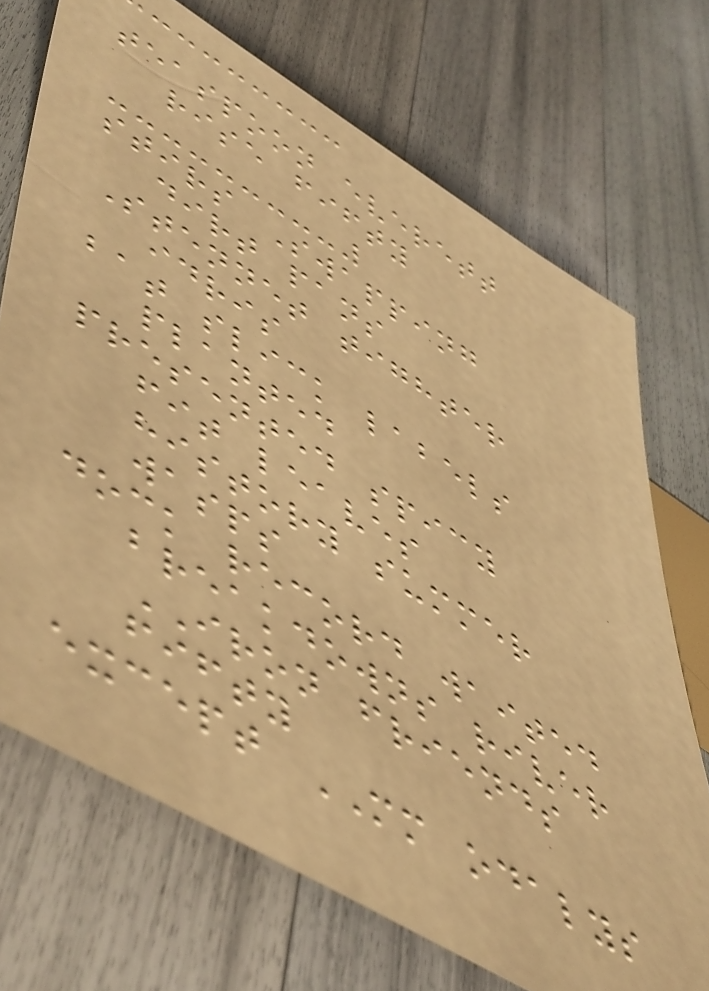teaspoon everett
rise fifty
stirs Swapping
dirt pans
Stennet tighter
idris
bat slick labels
planted
presented spicy
fit leaves
history summer
wasps
dock record waited
breakdowns river
IRON friends
fifty
except MM odalys
